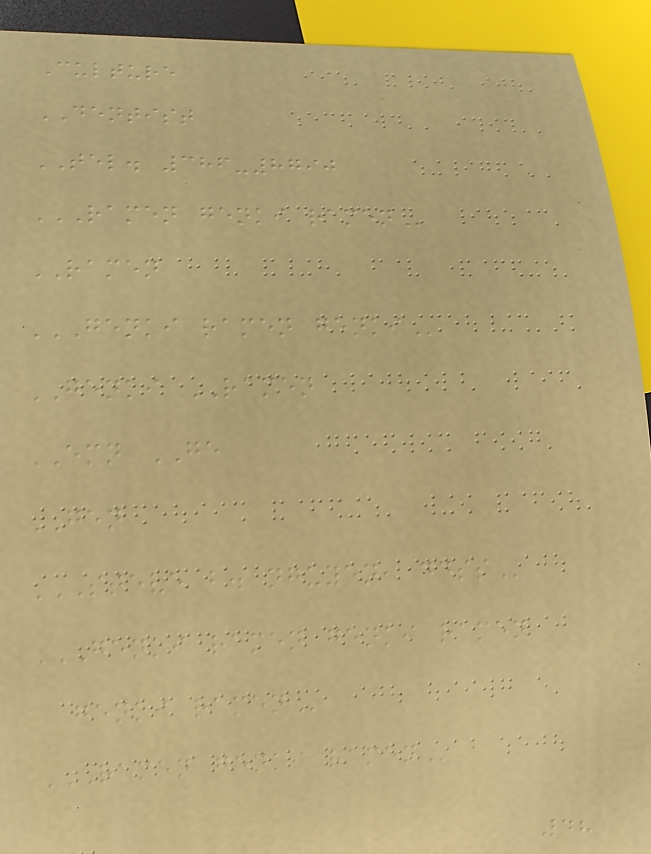Culture
DENTIST
TEL. 386-8790
RAMEN GENKI RAMEN
RAMEN
GENKI RAMEN GENKI
GENKI RAMEN
EMN GE
GEN
STEVE B. NGUYEN, DDSS
GENKI RAMEN GENKI RAMEN
GENKI RAMEN
RAMEN GENKI RAMEN
48
